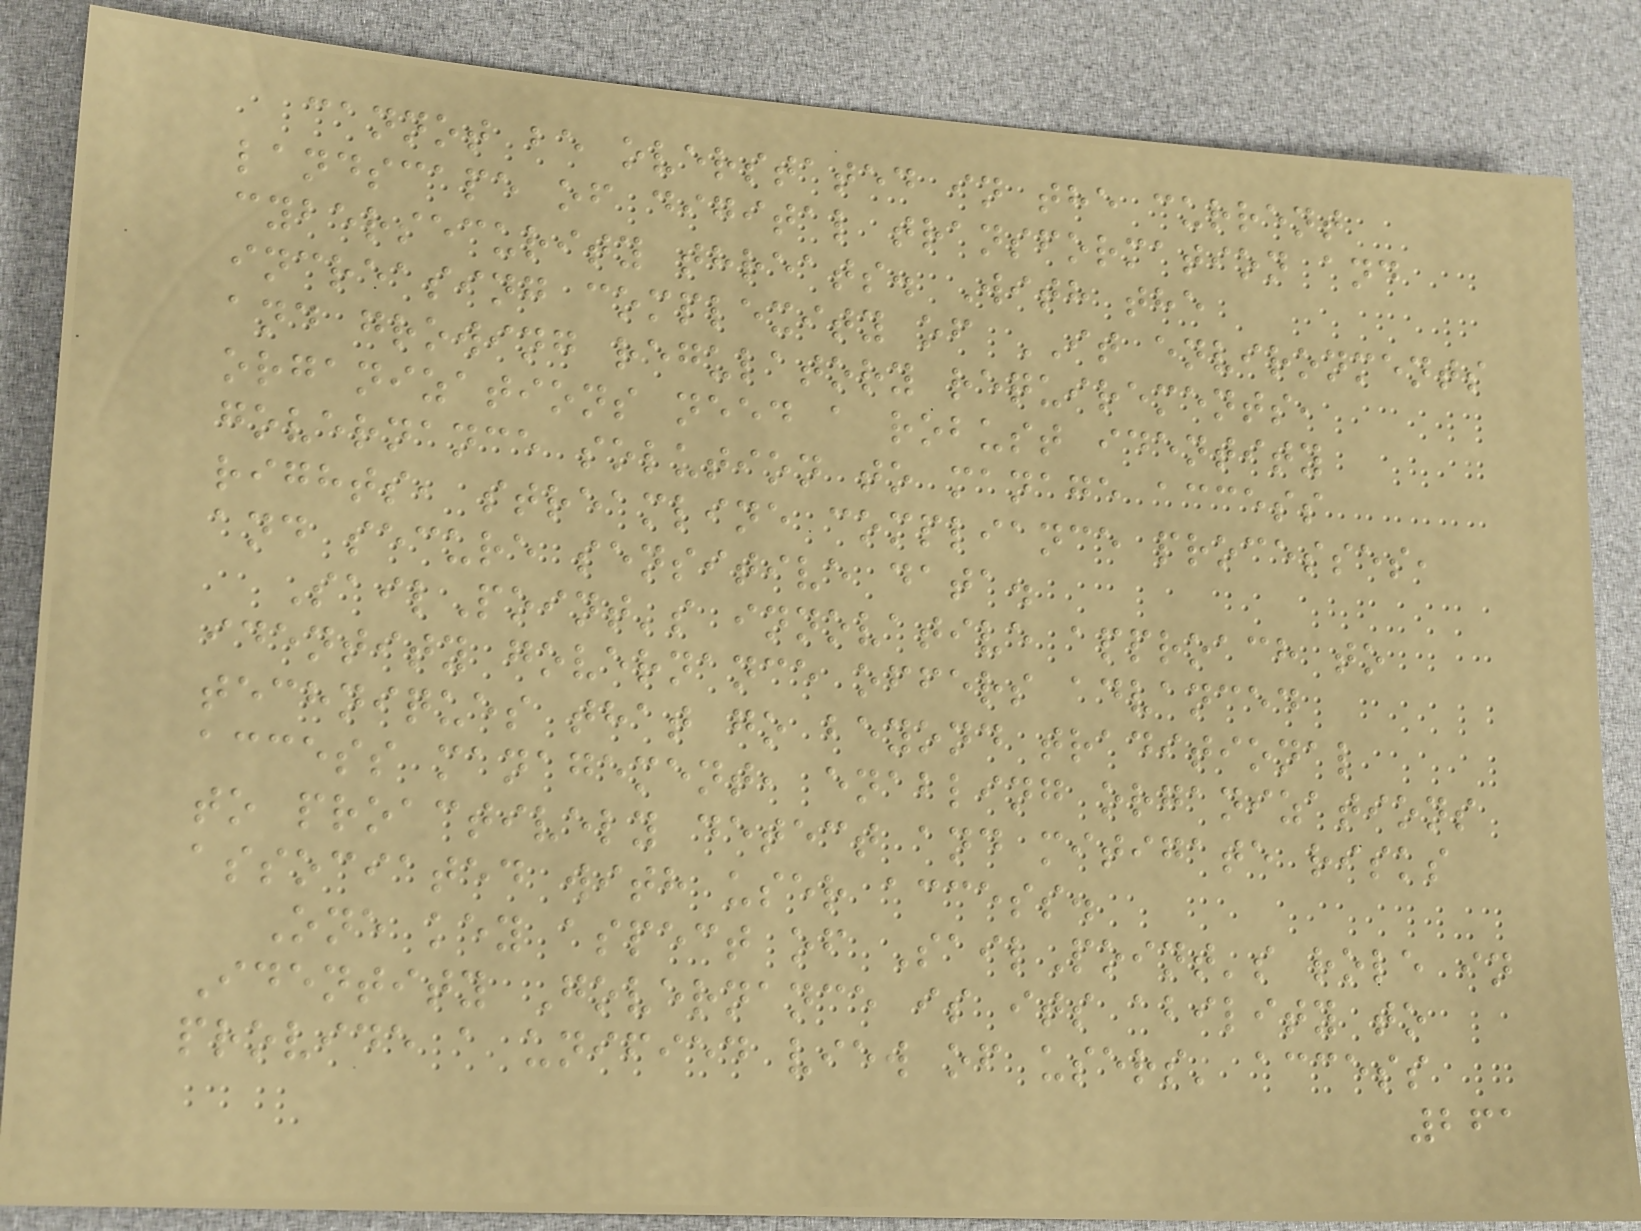cannot be overstated in the current
landscape of digital transformation and
cybersecurity threats. With the
increasing complexity of IT environments
and growing regulatory requirements,
organizations need a robust identity
governance solution to manage access
rights, streamline compliance processes,
and secure sensitive data.
SailPoint's innovative approach to
identity governance offers advanced
techniques that go beyond traditional
access management, enabling organizations
to proactively detect and mitigate risks
associated with user access.
One key aspect of SailPoint's role in
Identity Governance is its ability to
provide a unified view of users' access
261
